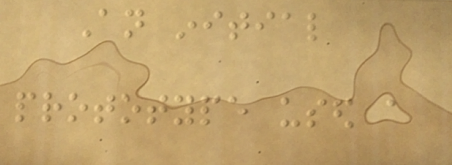An initial
prototype used a
